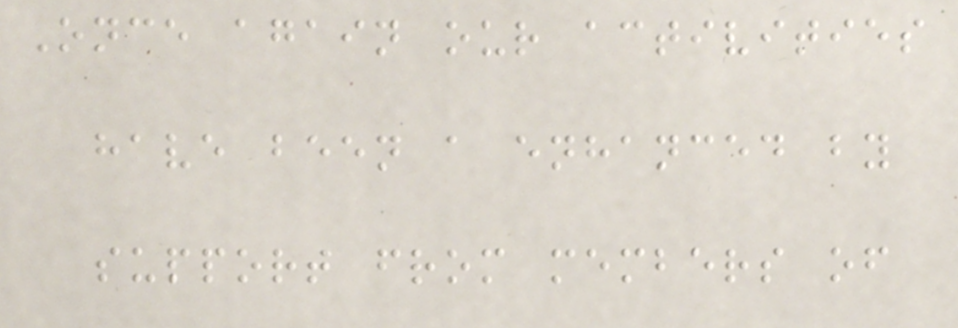Once again our activities
have been a enhanced by
support from members of
